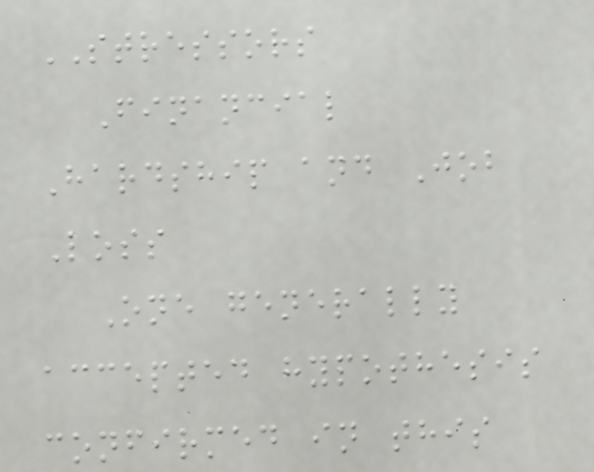STRESSORS
Financial
Hardship and Job
Loss
One generally
accepted hypothesis
confirmed in this
